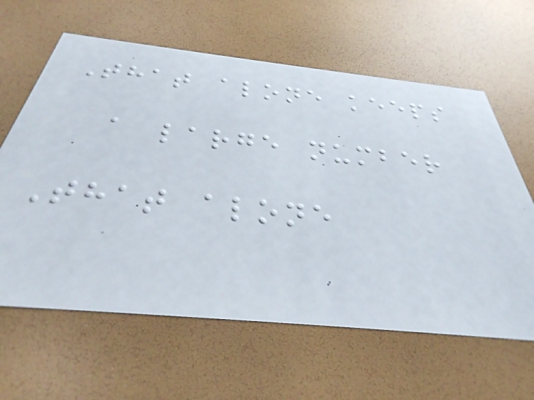That alone keeps
a large number
That alone
